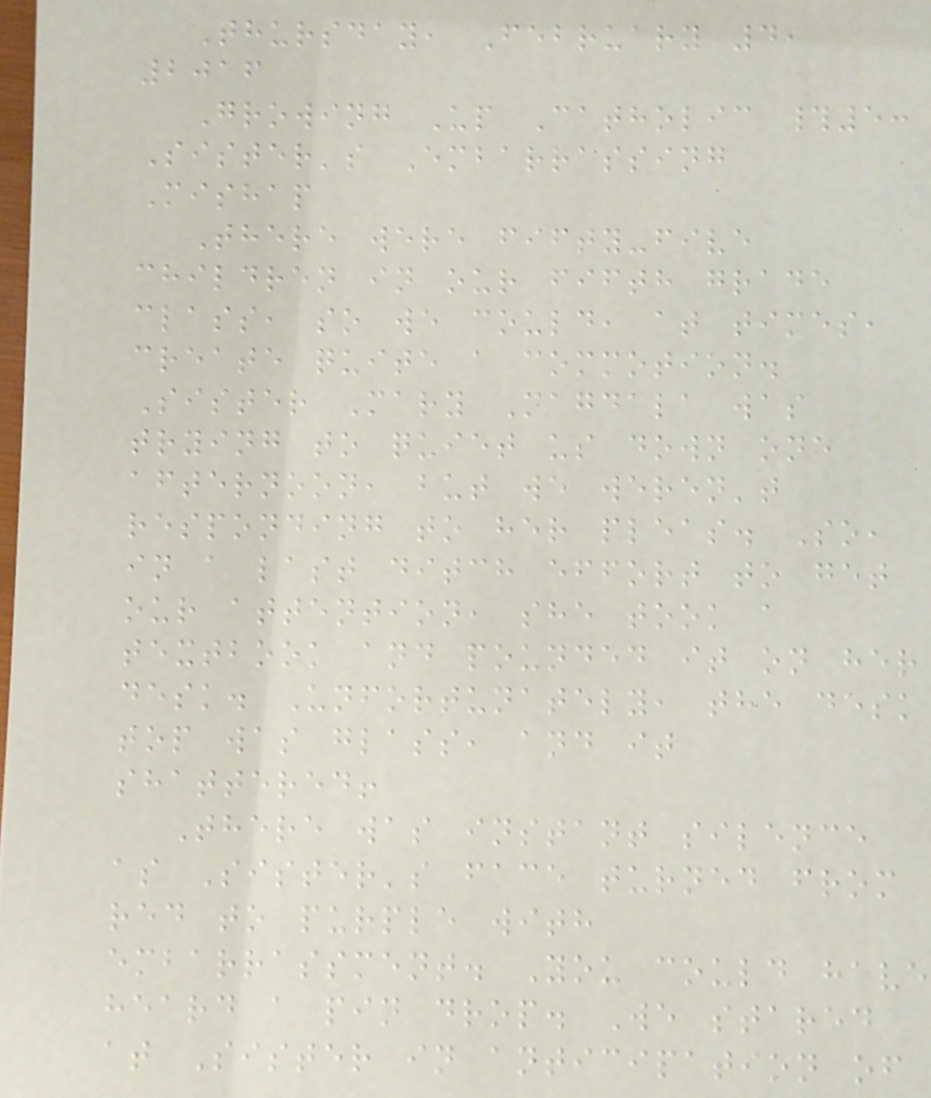Thursday, February 4,
2016
Growing Up Catholic #5:
Sister's Embarrassing
Mishap
There were fifty-five
children in our fifth grade
class, so we could, at times,
create quite a commotion.
Sister Mary Magdala was
trying to quiet us down one
afternoon, but we weren't
responding to her pleas. So,
in a last ditch effort to get
our attention, she took a
textbook and pounded it on her
desk. Unfortunately, the desk
top was glass, and it
shattered!
There was instant silence
as Sister's face turned from
red to purple with
embarrassment. You could have
heard a pin drop. We stared
at Sister in anticipation of
